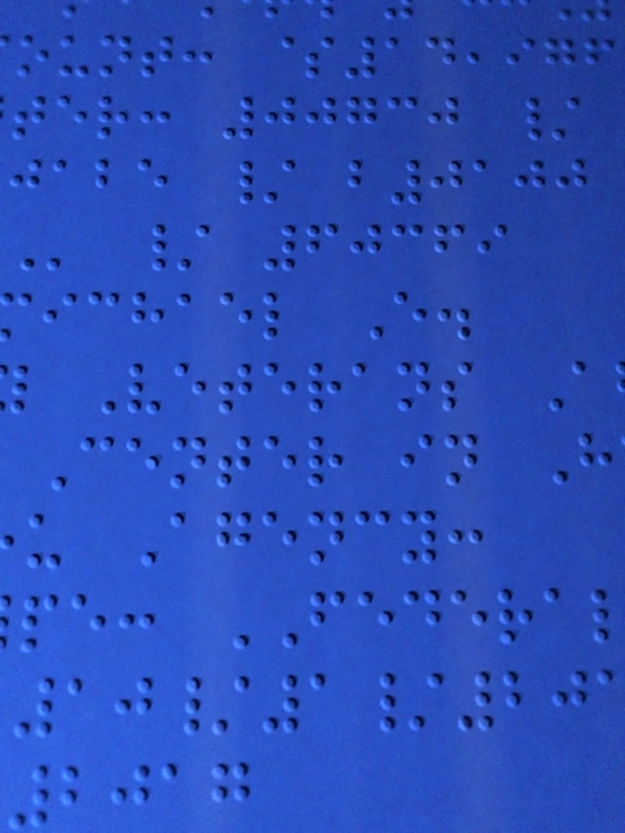ount: $14,976
ter: 00730 /
jabe / b0100
/ 60369
ichael E.
Veterans A
Center in H
u Agency:
pe: FEDERA
10/1/20
2017
